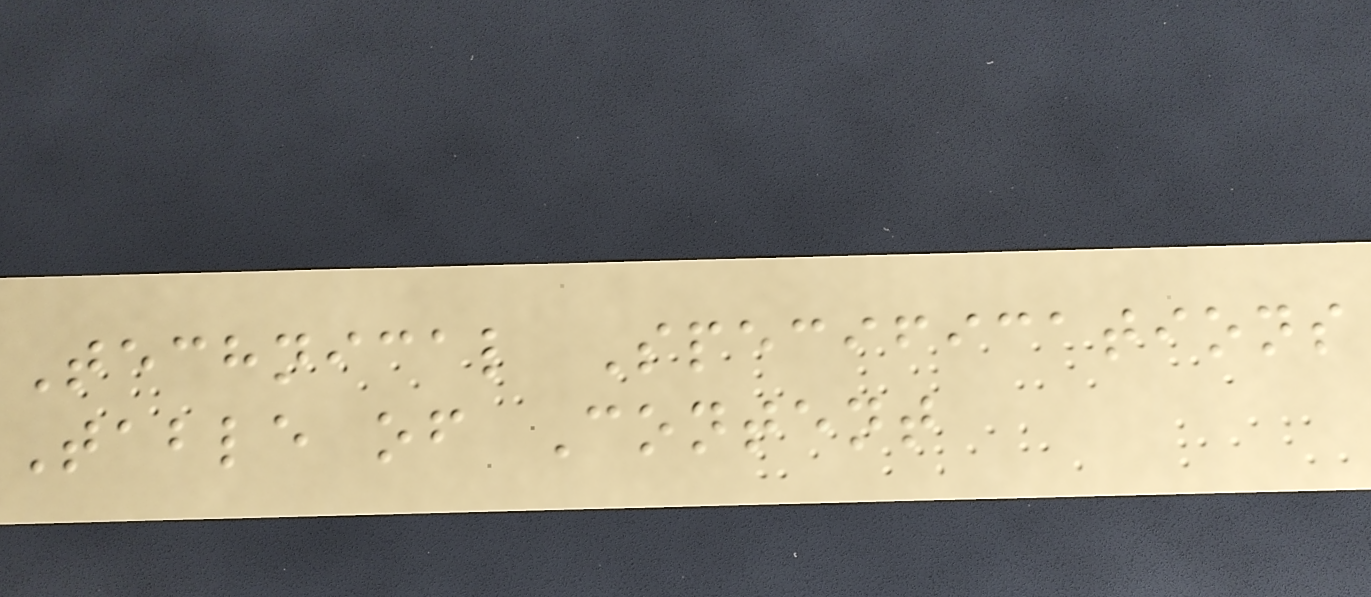Technical Specifications
Table of Content
